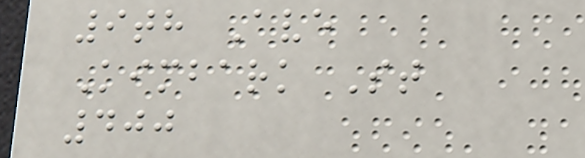9th Ave
Kimbark St
400
